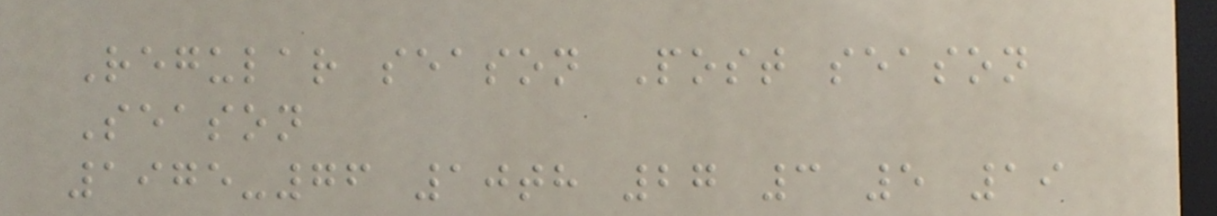Regular season Post season
Season
1975-76 10th 27 3 5 19
